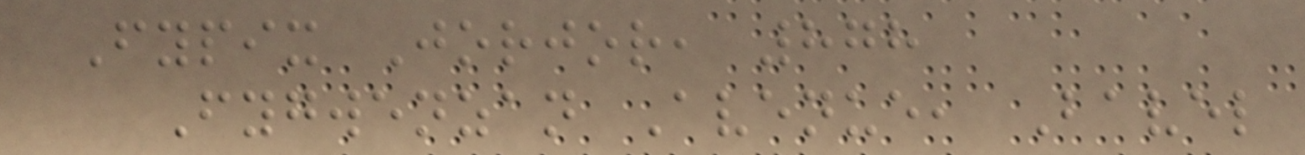Fypix Jorjor, 878
Fygwenzan Avenue, Bavel
